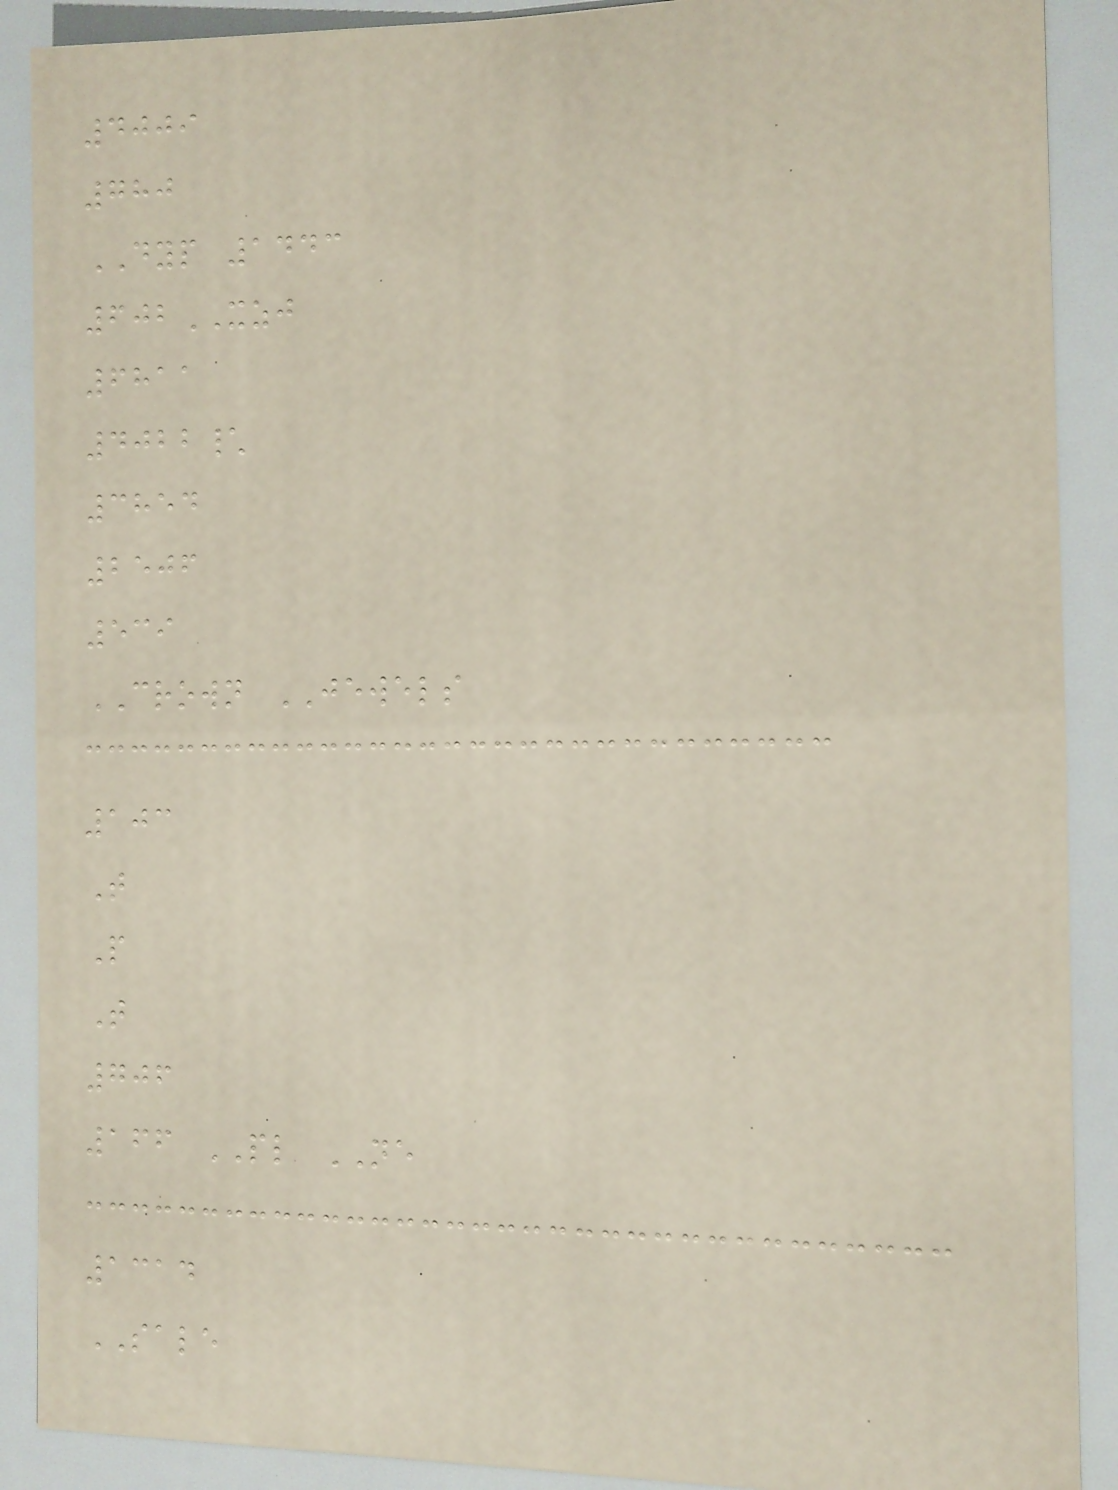4009
780
DYP 1443
602XZJ
6811
4022\
3854
2506
539
CROWN JEWELS
103
T
P
T
706
166 PL NE
1314
SALE
